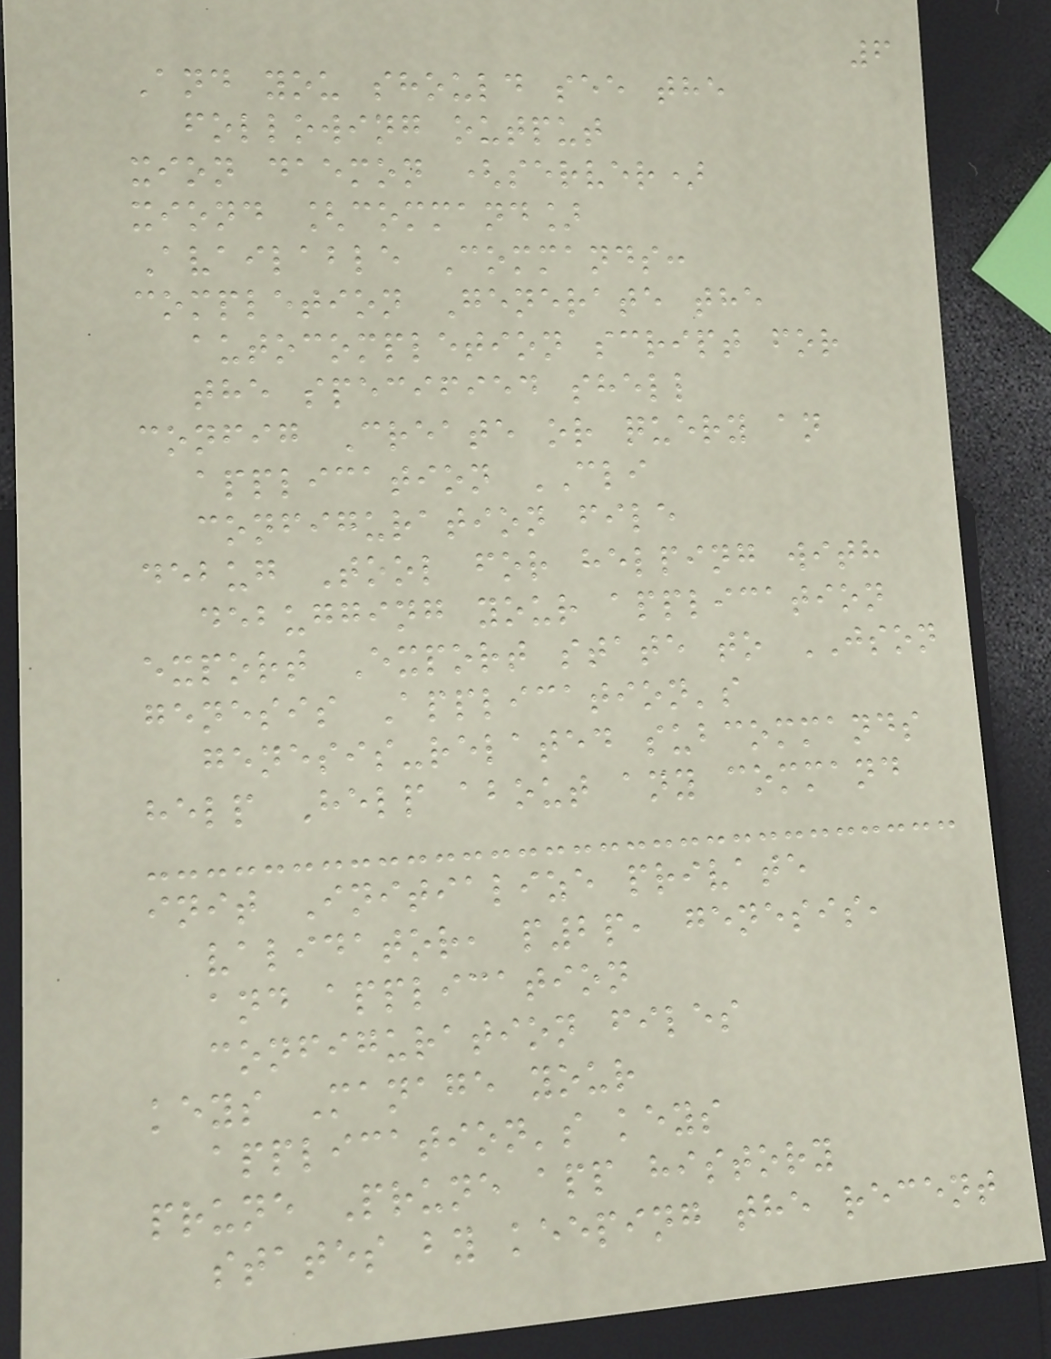6
And you should see the
following output
xion daemon (server)
xiond [command]
Available Commands:
completion Generate the
autocompletion script for
the specified shell
config Create or query an
application CLI
configuration file
debug Tool for helping with
debugging your application
export Export state to JSON
genesis Application's
genesis-related subcommands
help Help about any command
init Initialize private
validator, p2p, genesis,
and application
configuration files
keys Manage your
application's keys
prune Prune app history
states by keeping the recent
